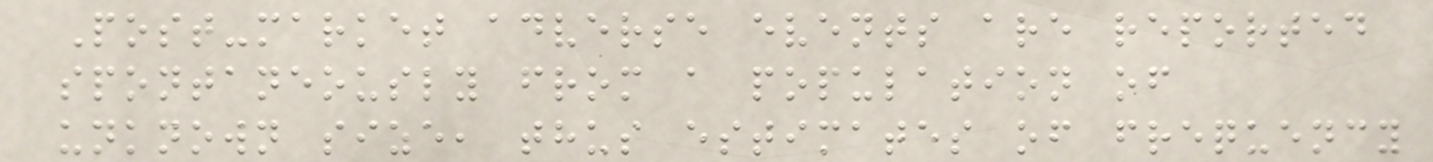Post-market adverse events are reported
spontaneously from a population of
unknown size, thus estimates of frequency
